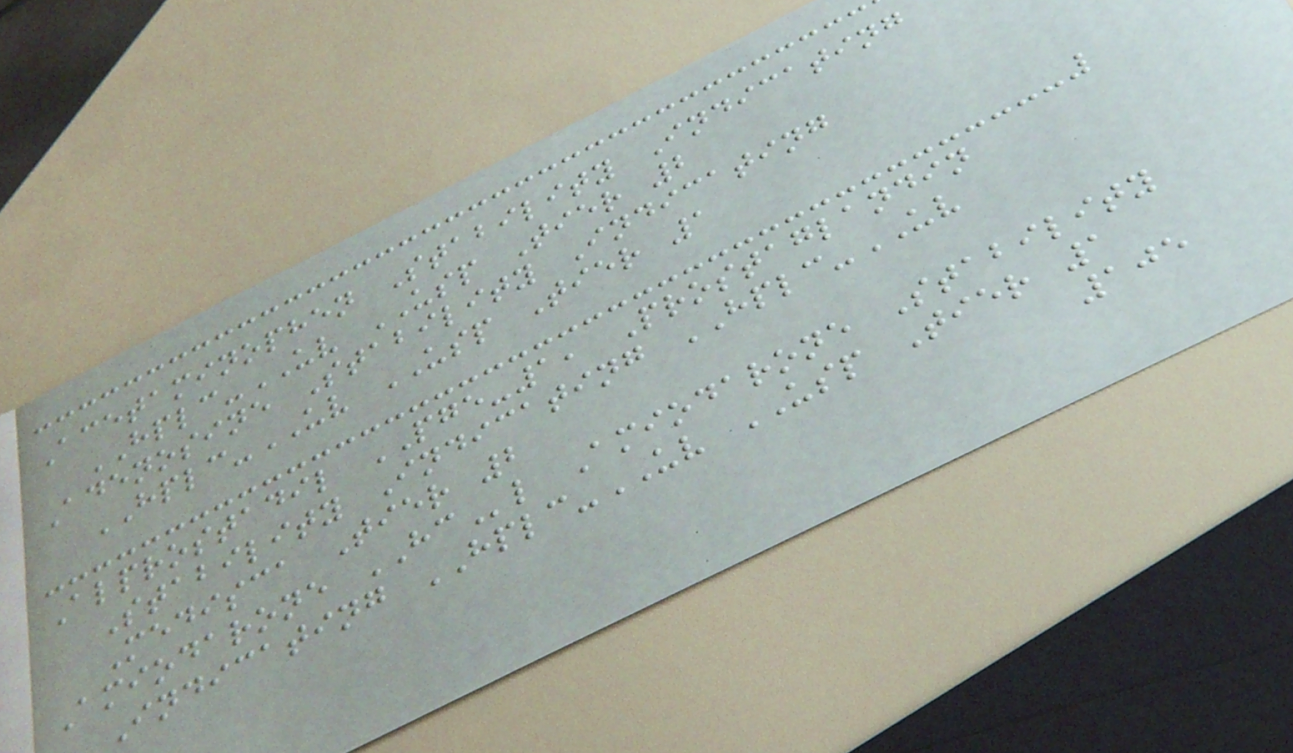Acetaminophen Stability Indicating
HPLC-UV USP Tier 2
Adenosine Stability Indicating
HPLC-UV USP Tier 1
Alprostadil PGE-1, Prostaglandin
Stability Indicating HPLC-UV
Medisca Tier 2
Amiodarone HCl Amiodarone Stability
Indicating HPLC-UV USP Tier 1
105
